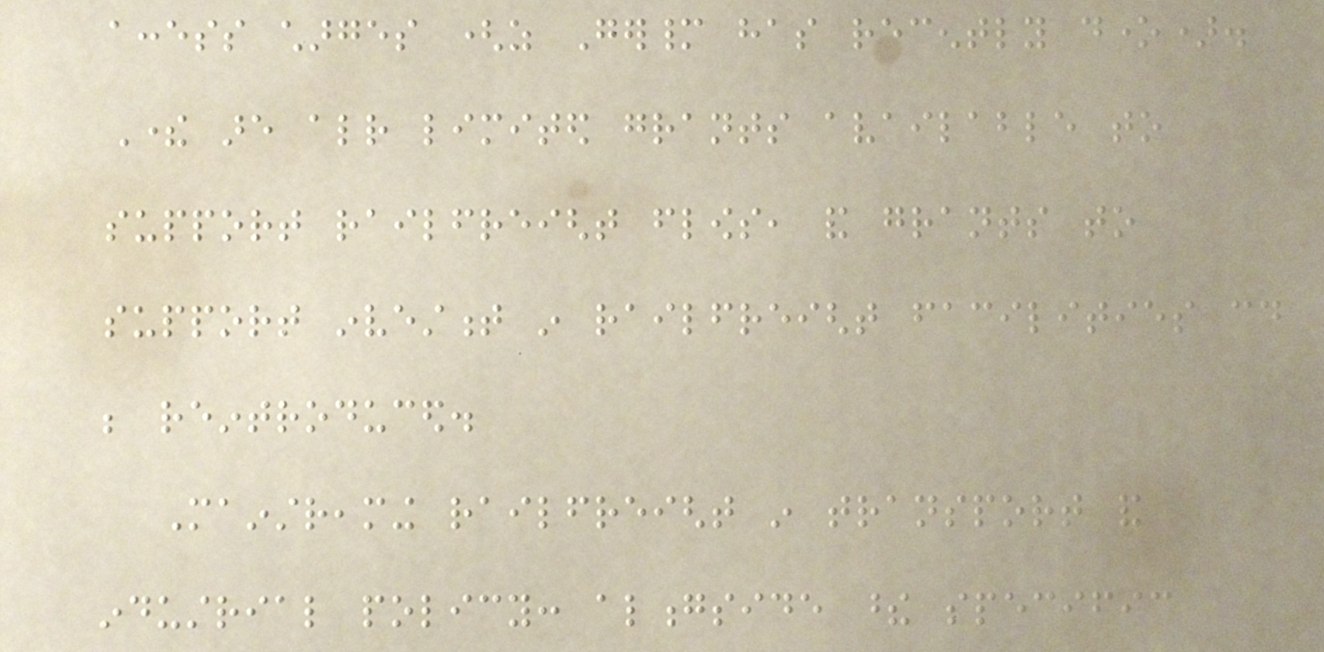access charges (as Germany has recently done).
There are already limited grants available to
support railfreight flows, and grants to
support investment in railfreight facilities could
be reintroduced.
Mainstreaming railfreight in transport and
industrial policy: alongside these specific
